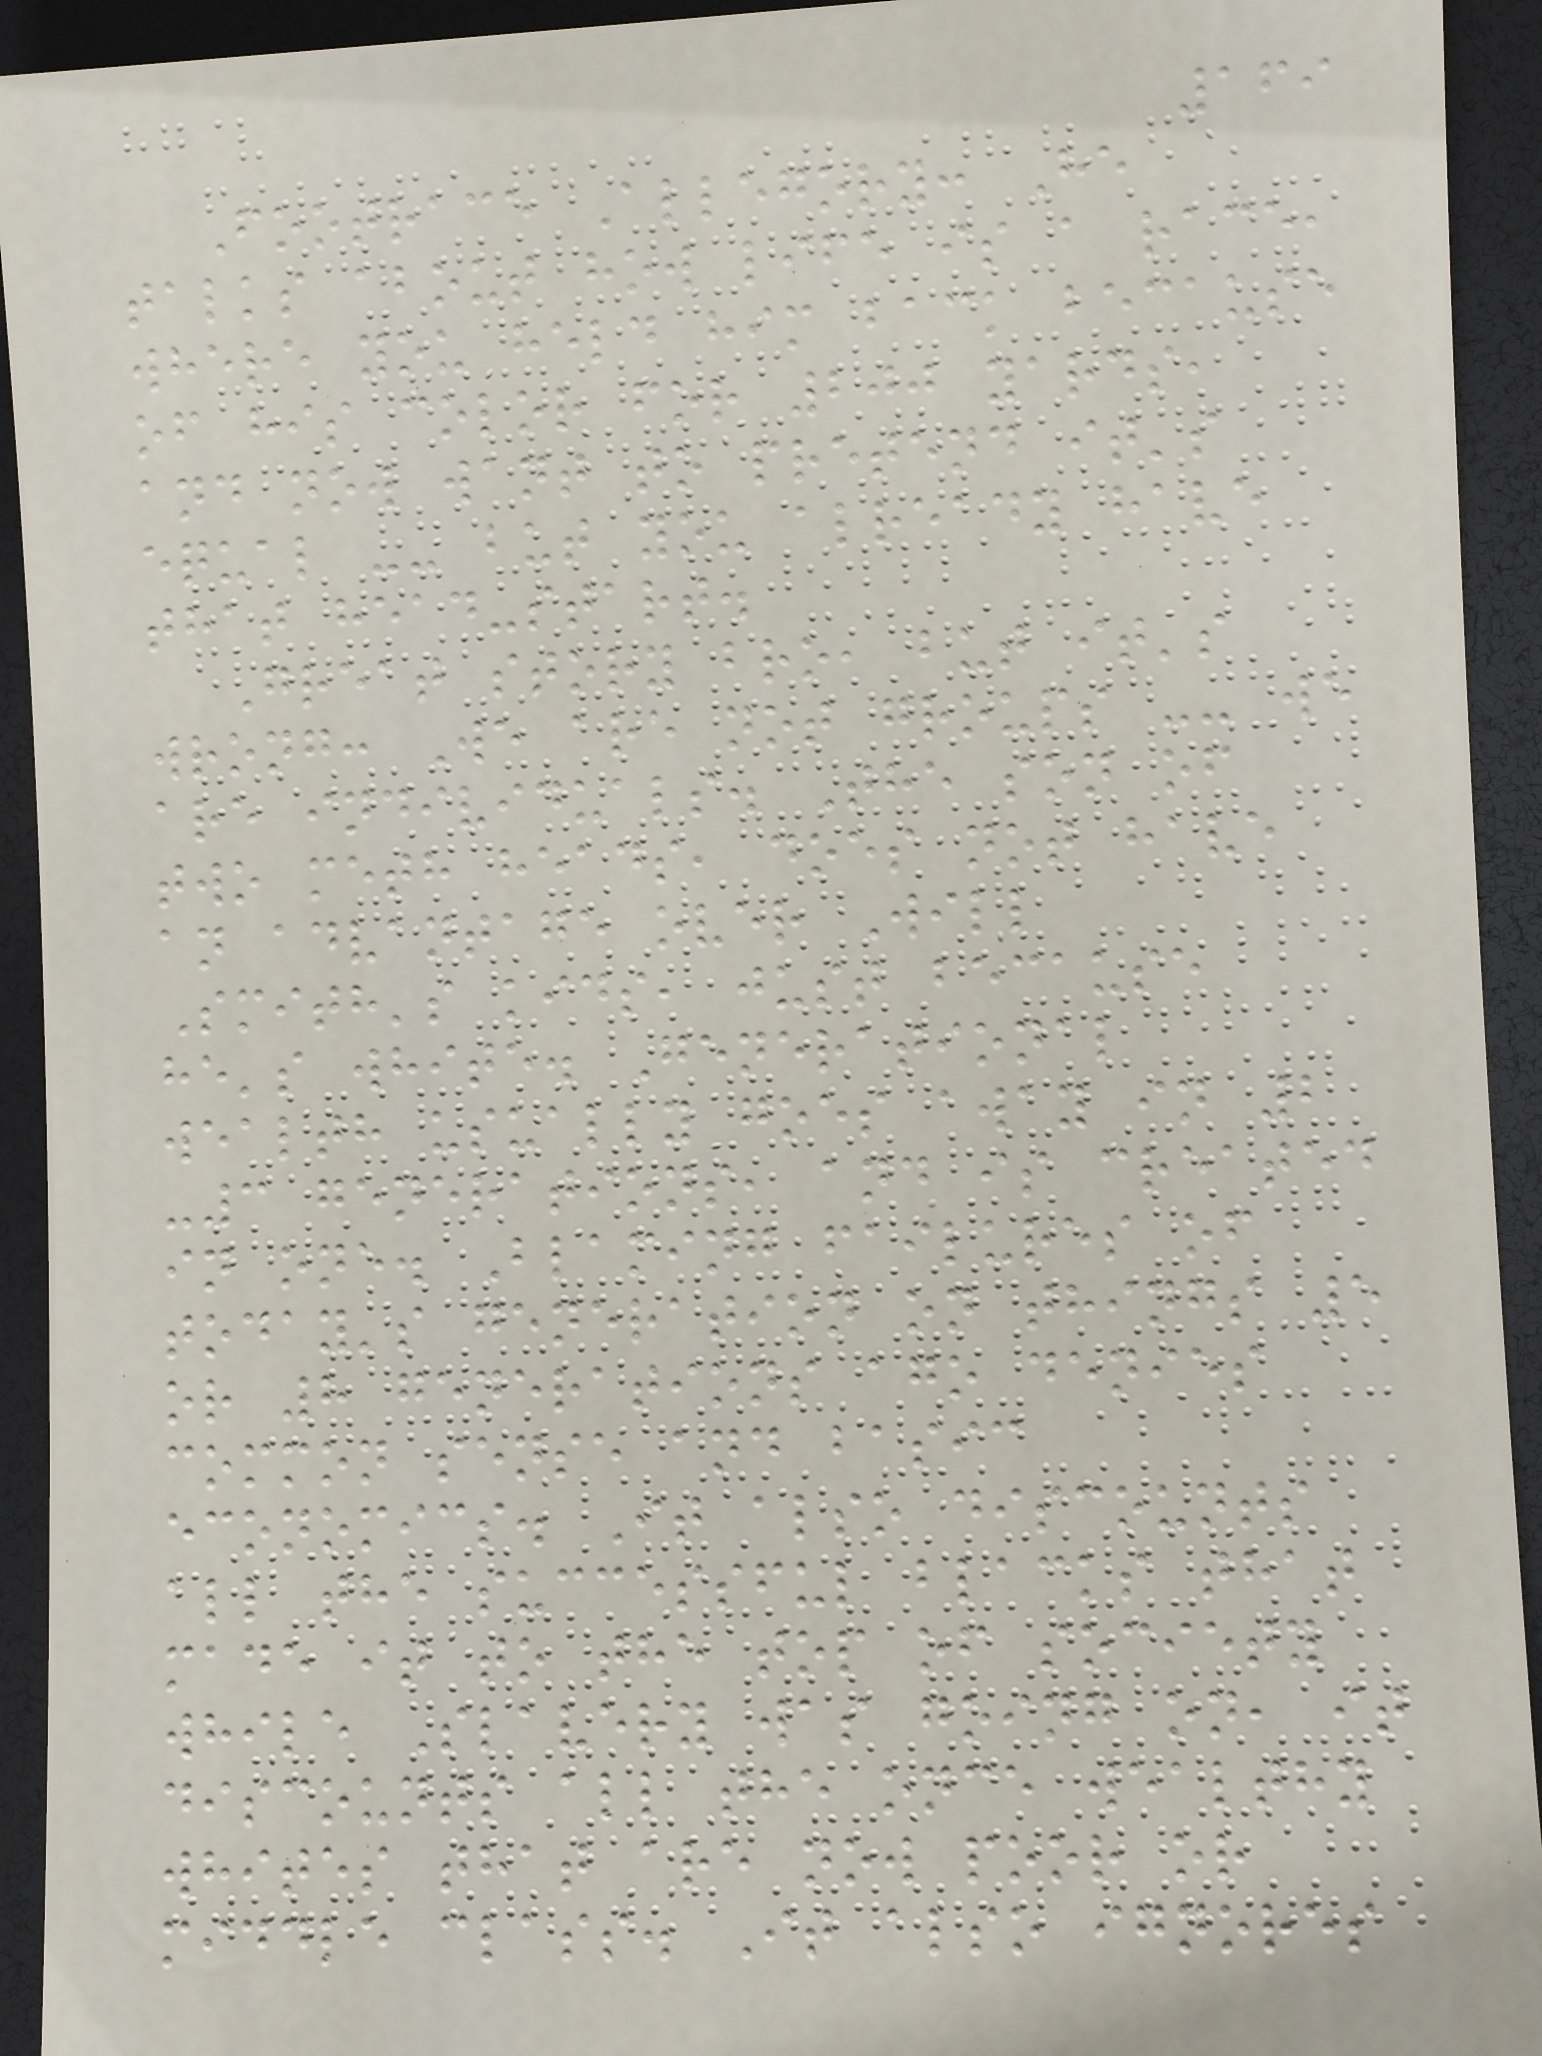169
Footrace Allegory: He
talks about how life is a race,
where you held him back because
of his color for 200 yards,
and now want to pretend it's
equal -- but you already have
that head-start.
Great story bro, but it's
wrong: We are not groups -- we
are individuals. The son of
two meth heads, does not have
an advantage over Will
Smith's kids, just because
he's white. Generational
wealth usually goes away in 2
-3 generations, and is created
in one. Blaming failures of
today's generation on things 5
or 8 generations ago denies
common sense and basic
economics. It also discounts
all the successful blacks that
made it to the top of society
while Slavery was going on, it
discounts all the once wealthy
whites that are now poor or
middle class. It also ignores
